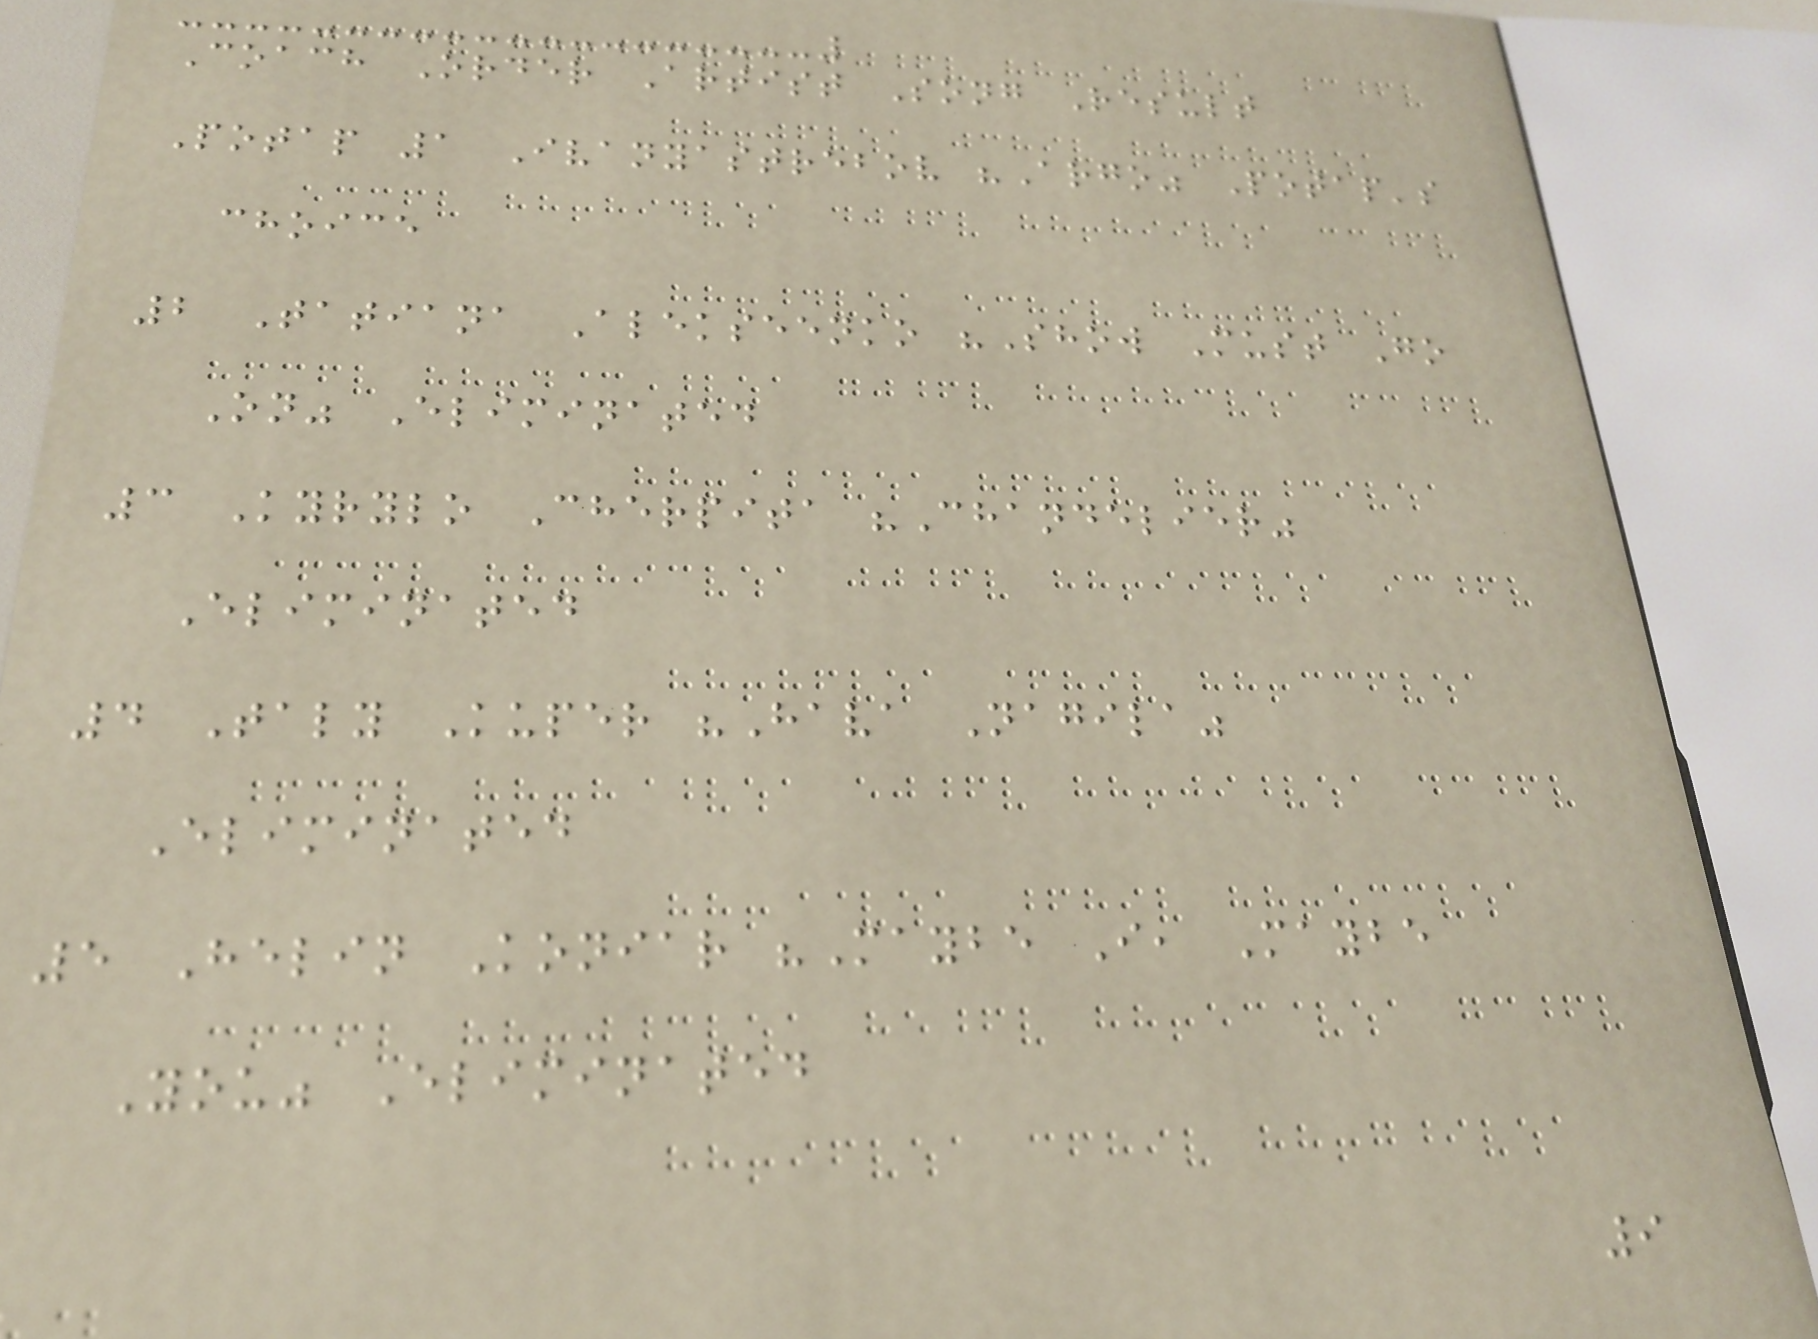Coach Order Artist Song Result
Potap 1 Ivanyastrebov "Argo" Potap's
choice
2 Tatiana Alekseenko "Show Must Go
On" Eliminated
3 Kyrylo Cherpita "Chandelier"
Eliminated
4 Taly Kuper "Hava Nagila"
Eliminated
5 Helin Koniar "Maybe I, Maybe
You" Eliminated
9
